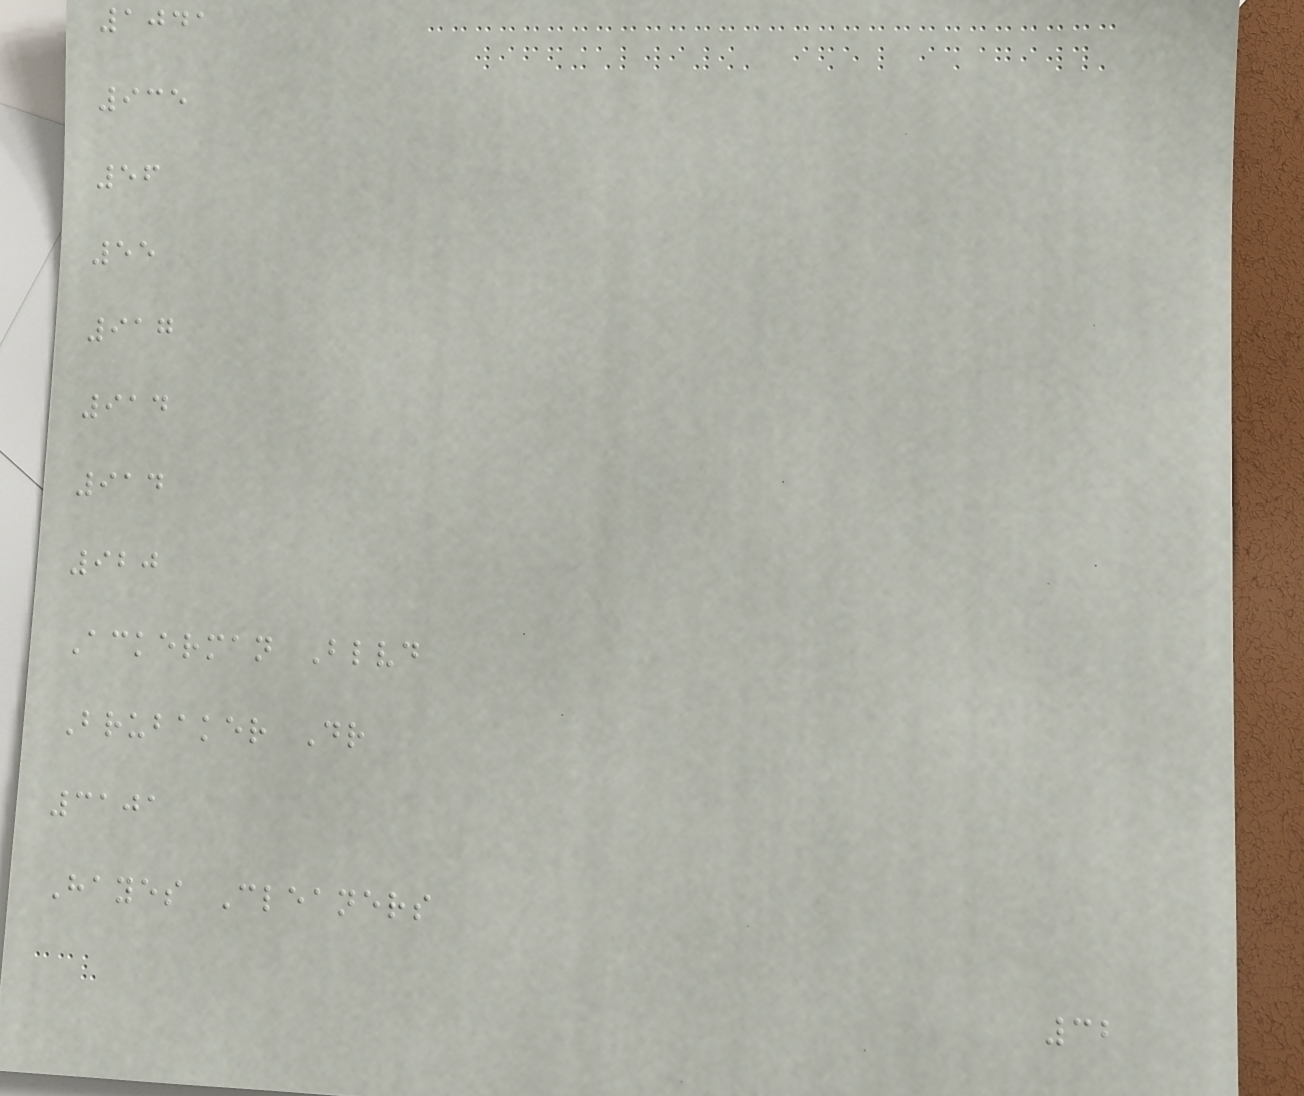1041
935
56
55
917
914
914
920
Ackerman Blvd
Brubaker Dr
3101
Hayes Cleaners
32
